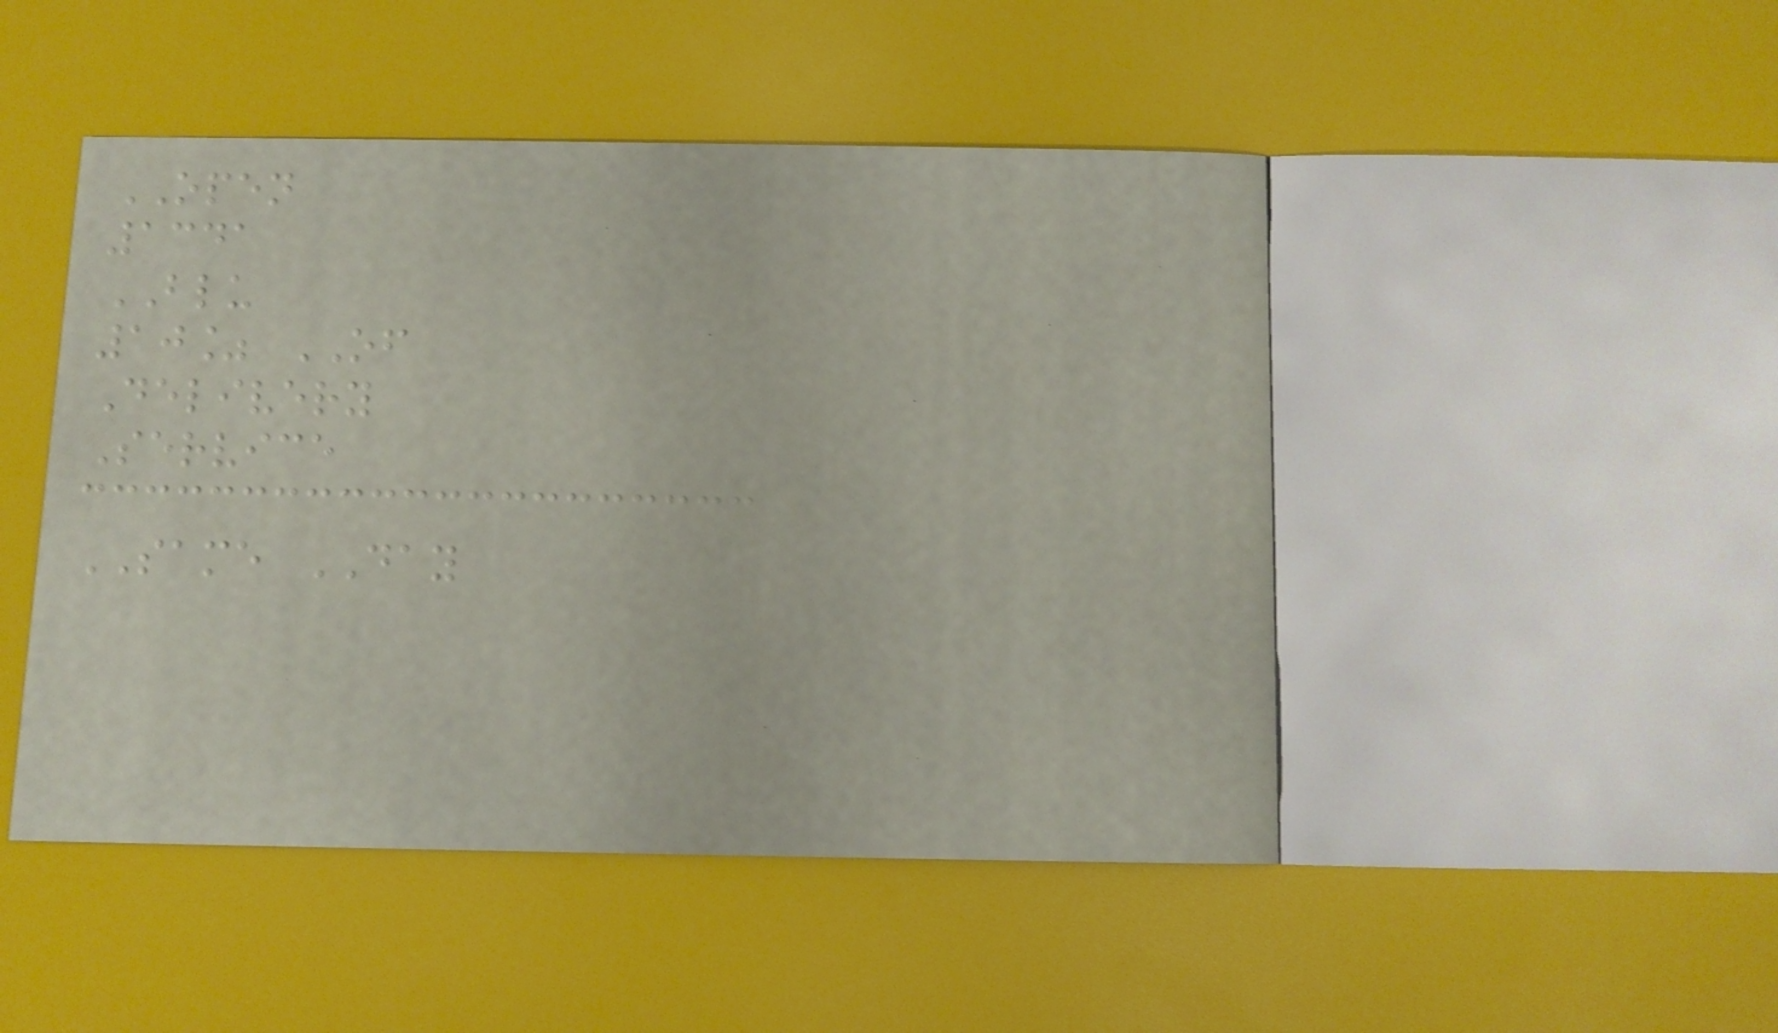OPEN
1341
BLU
10% OF
Delivery
Service
SAME DAY
